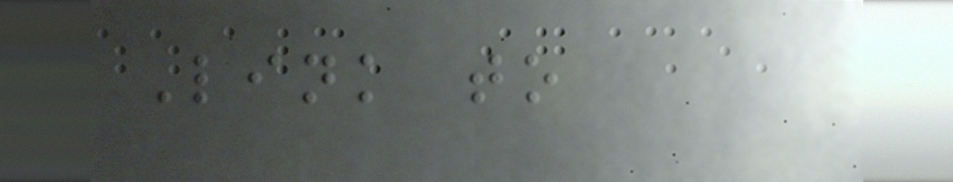Link to
